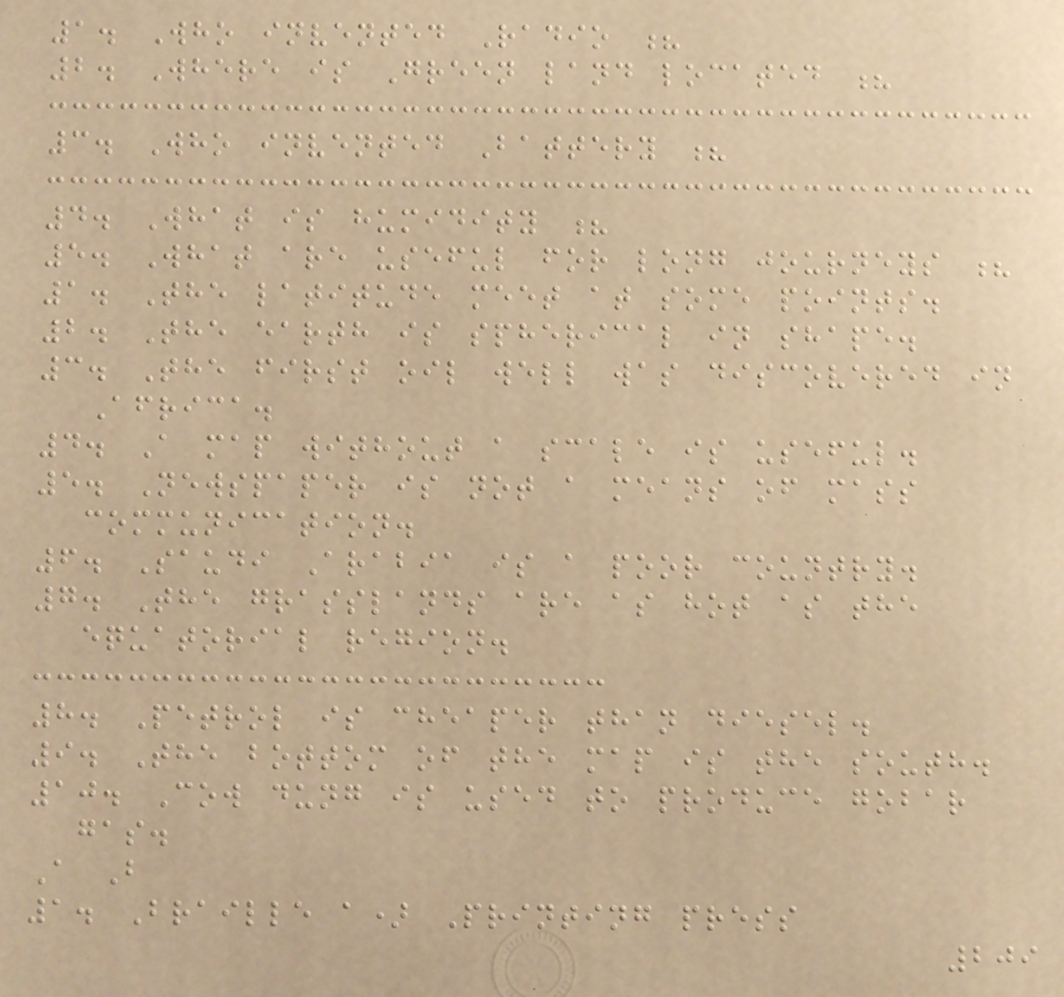1. Who invented Radio ?
2. Where is Green land located ?
3. Who invented Battery ?
4. What is humidity ?
5. What are useful for long journeys ?
1. The latitude meet at some points.
2. The earth is spherical in shape.
3. The first oil well was discovered in
Africa.
4. A map without a scale is useful.
5. Newspaper is not a means of mass
communication.
6. Saudi Arabia is a poor country.
7. The grasslands are as hot as the
equatorial region.
8. Petrol is cheaper than diesel.
9. The bottom of the map is the south.
10. Cow dung is used to produce gobar
gas.
A B
1. Braille a) Printing press
209
